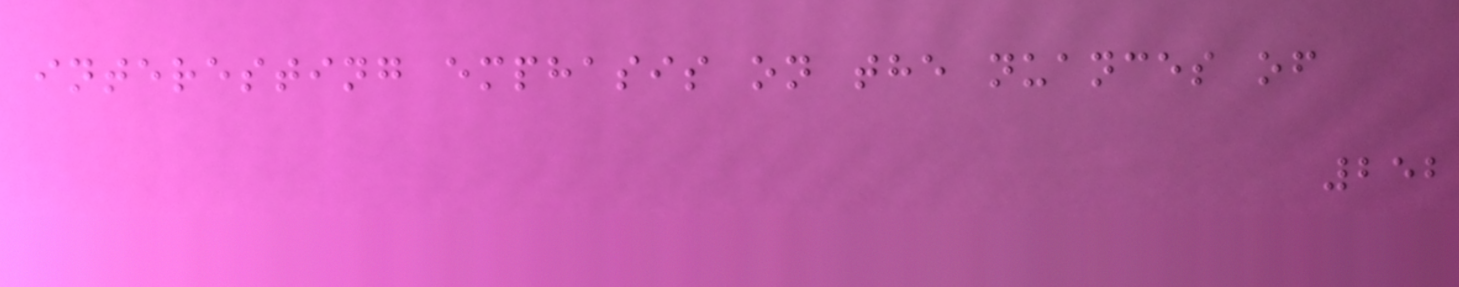interesting emphasis on the nuances of
252
